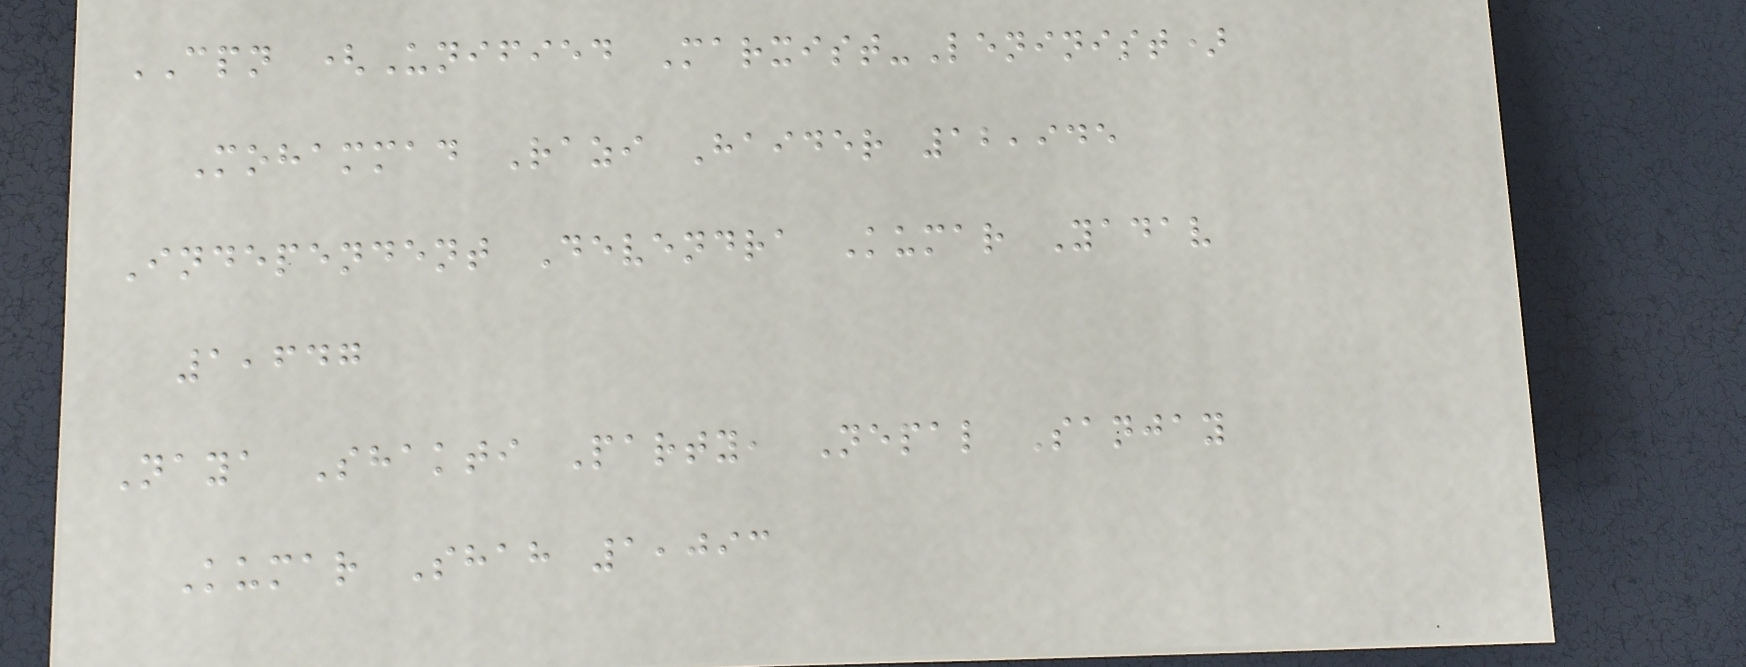CPN (Unified Marxist-Leninist)
Mohammad Razi Haider 12,945
Independent Devendra Kumar Yadav
1,647
Naya Shakti Party, Nepal Sanjay
Kumar Shah 1,093
